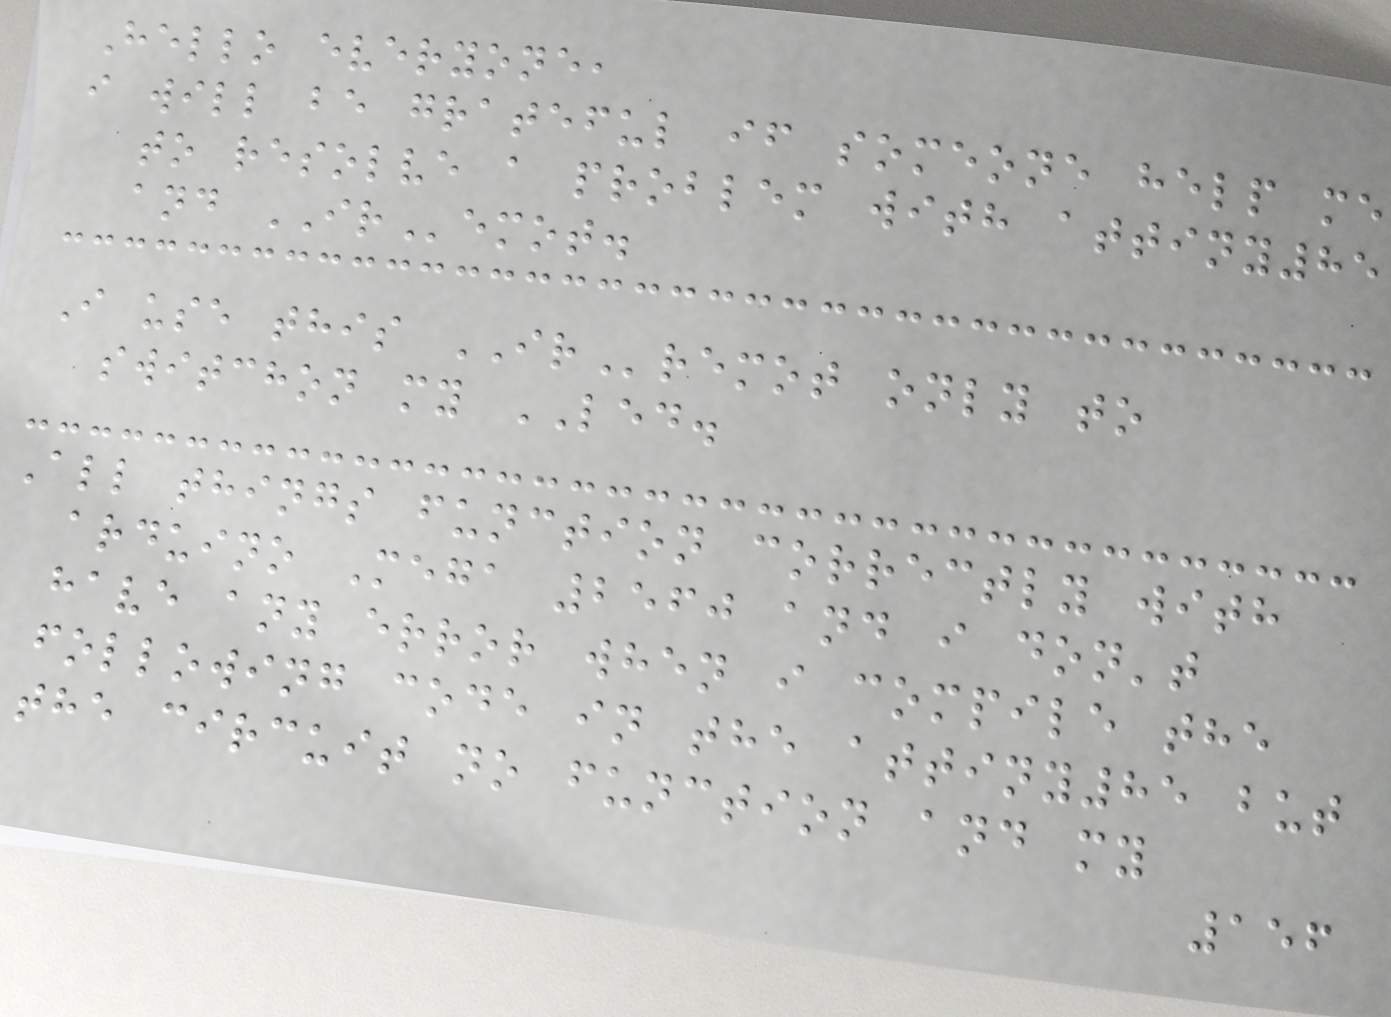Hello everyone,
i will be grateful if someone help me
to resolve a problem with attiny85
and IRemot.
I use this IRremot only to
switchon my LED.
All things function correctly with
arduino Mega 2560 and i don't
have any error when i compile the
following code in the attiny85 but
the circuit no function and my
156
